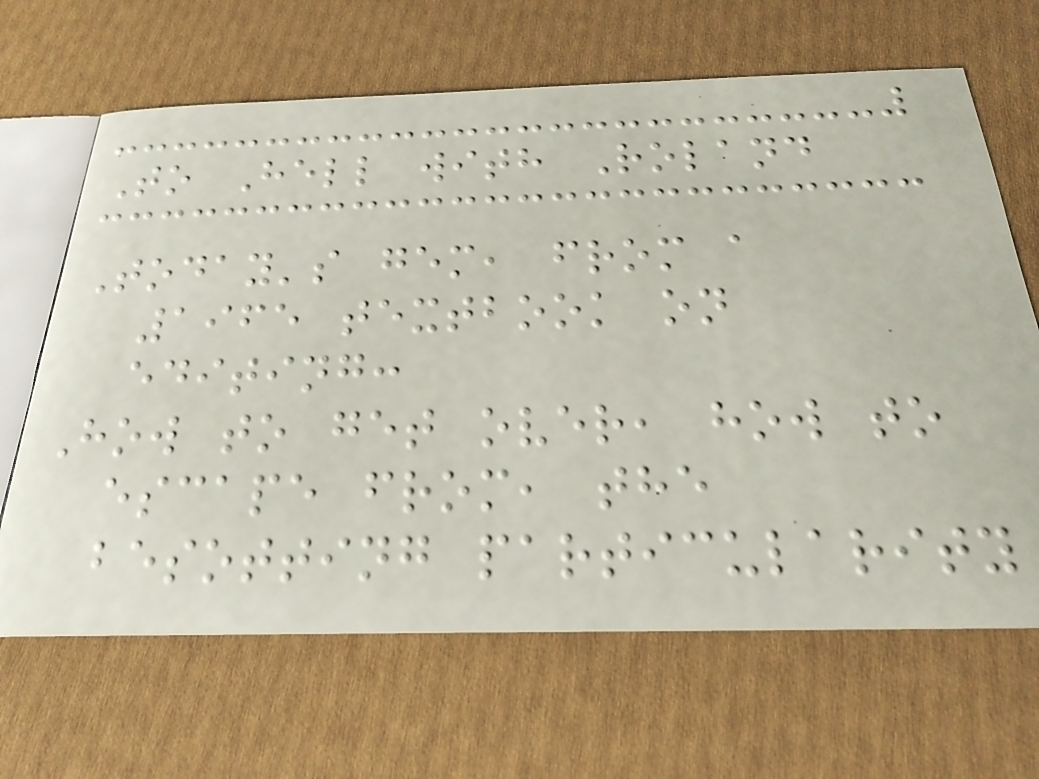To Hell with Roland
Today's gem, from a
1965 textbook on
editing:
How to get over, how to
escape from, the
besotting particularity
